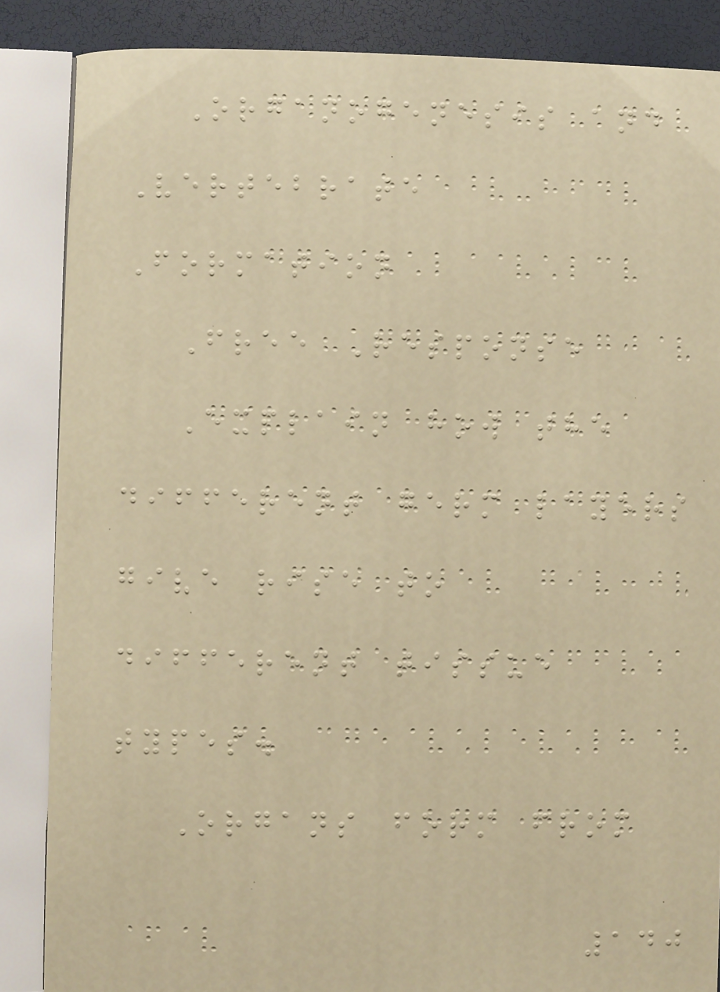Organogenesis and
Vertebrate
Formation
Free Response
Explain how the
different germ layers
give rise to
different tissue
types.
Organs form from
140
